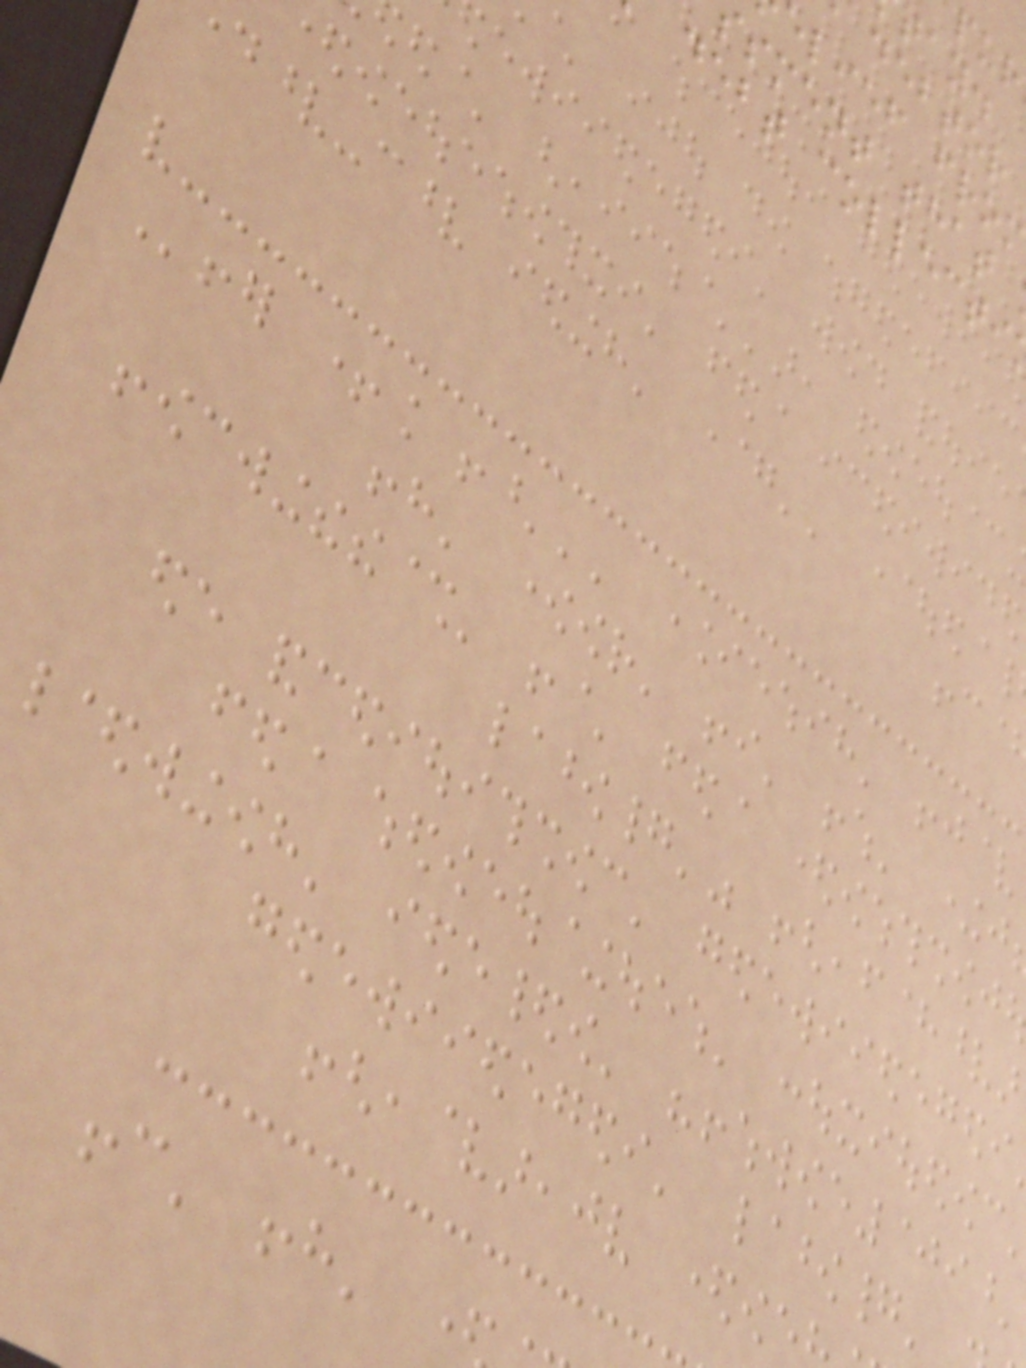elief fro
ssment that
debt collecti
